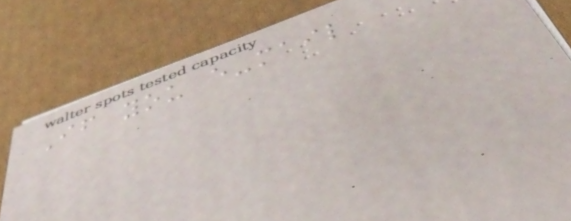If you e-mail
